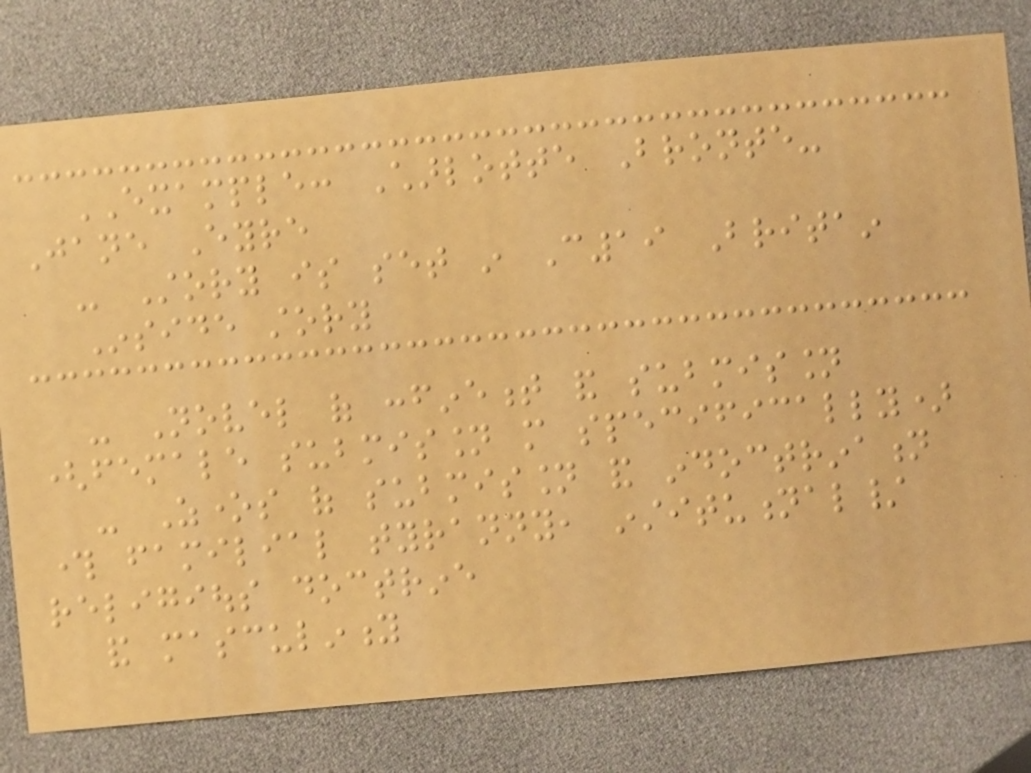EXAMPLE: Charlotte Bronte-
Jane Eyre
- Story is set in C19 Britain
Inside story
- Novel of confinement and submission
(female submission more specifically)
- Zones of submission and indoctrination
through familial tyranny, institutional/
religious doctrine
and masculinity
